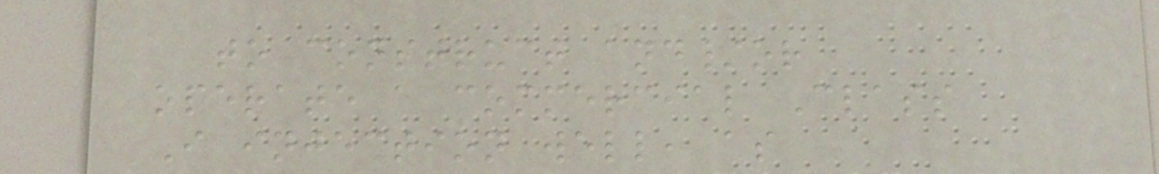to construct and/or
operate a commercial Class
I injection well, as
